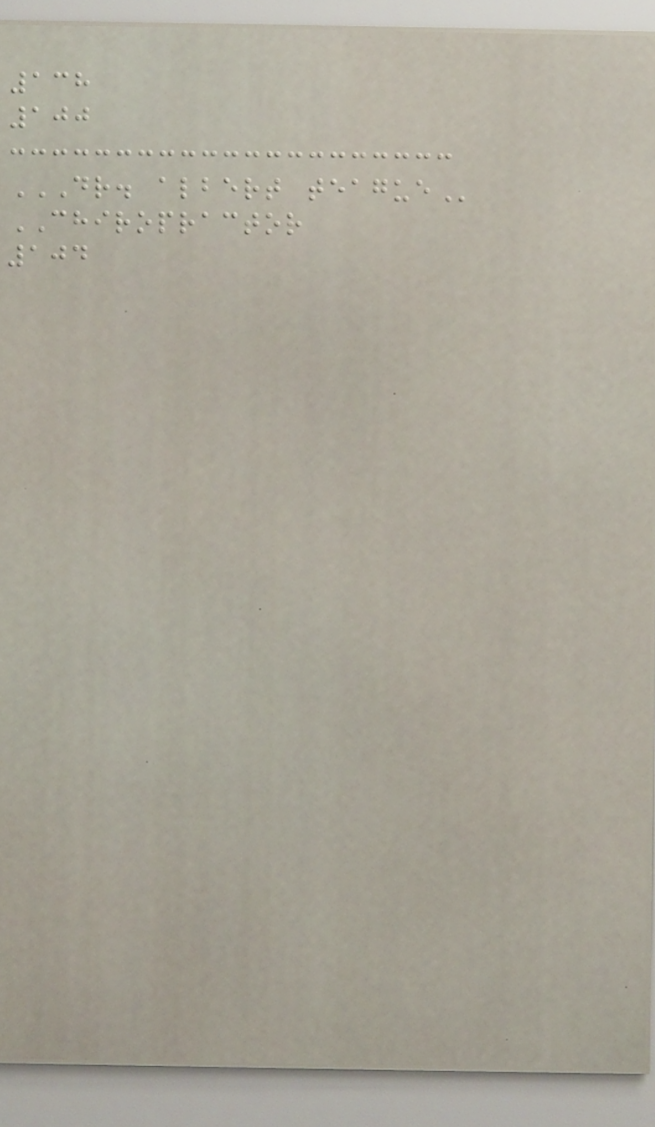138
100
DR. ALBERT TEAGUE
CHIROPRACTOR
104
